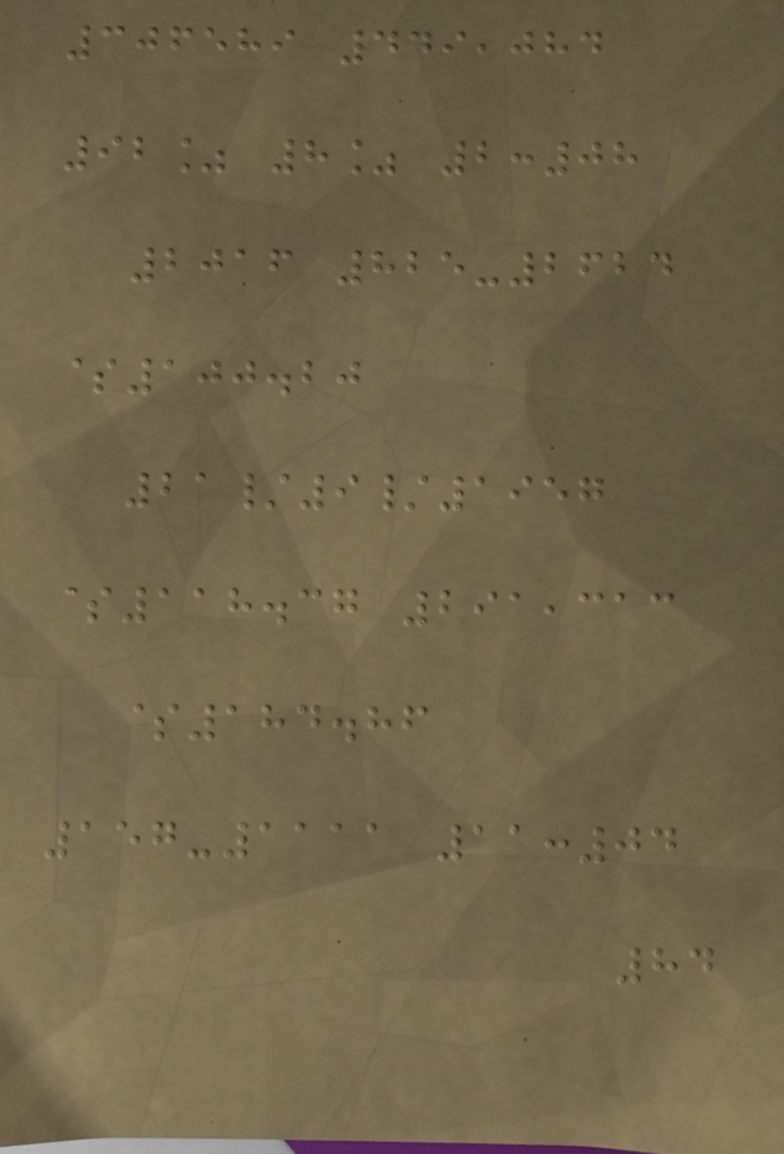306589 449,084
92% 8% 2:08
2016 825-2624
$100.20
21/9/1957
$118.37 291,313
$184.86
157-1111 11:04
84
